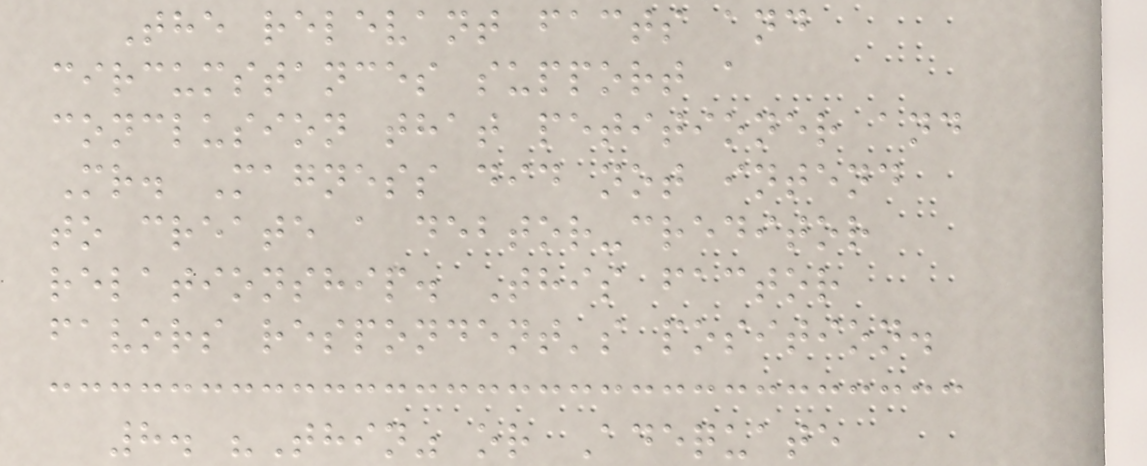The relevant facts and
circumstances support a
conclusion that petitioner and
Mr. Magness did not intend
to create a debtor-creditor
relationship. This factor
favors respondent's position.
8. "Thin" or Adequate
